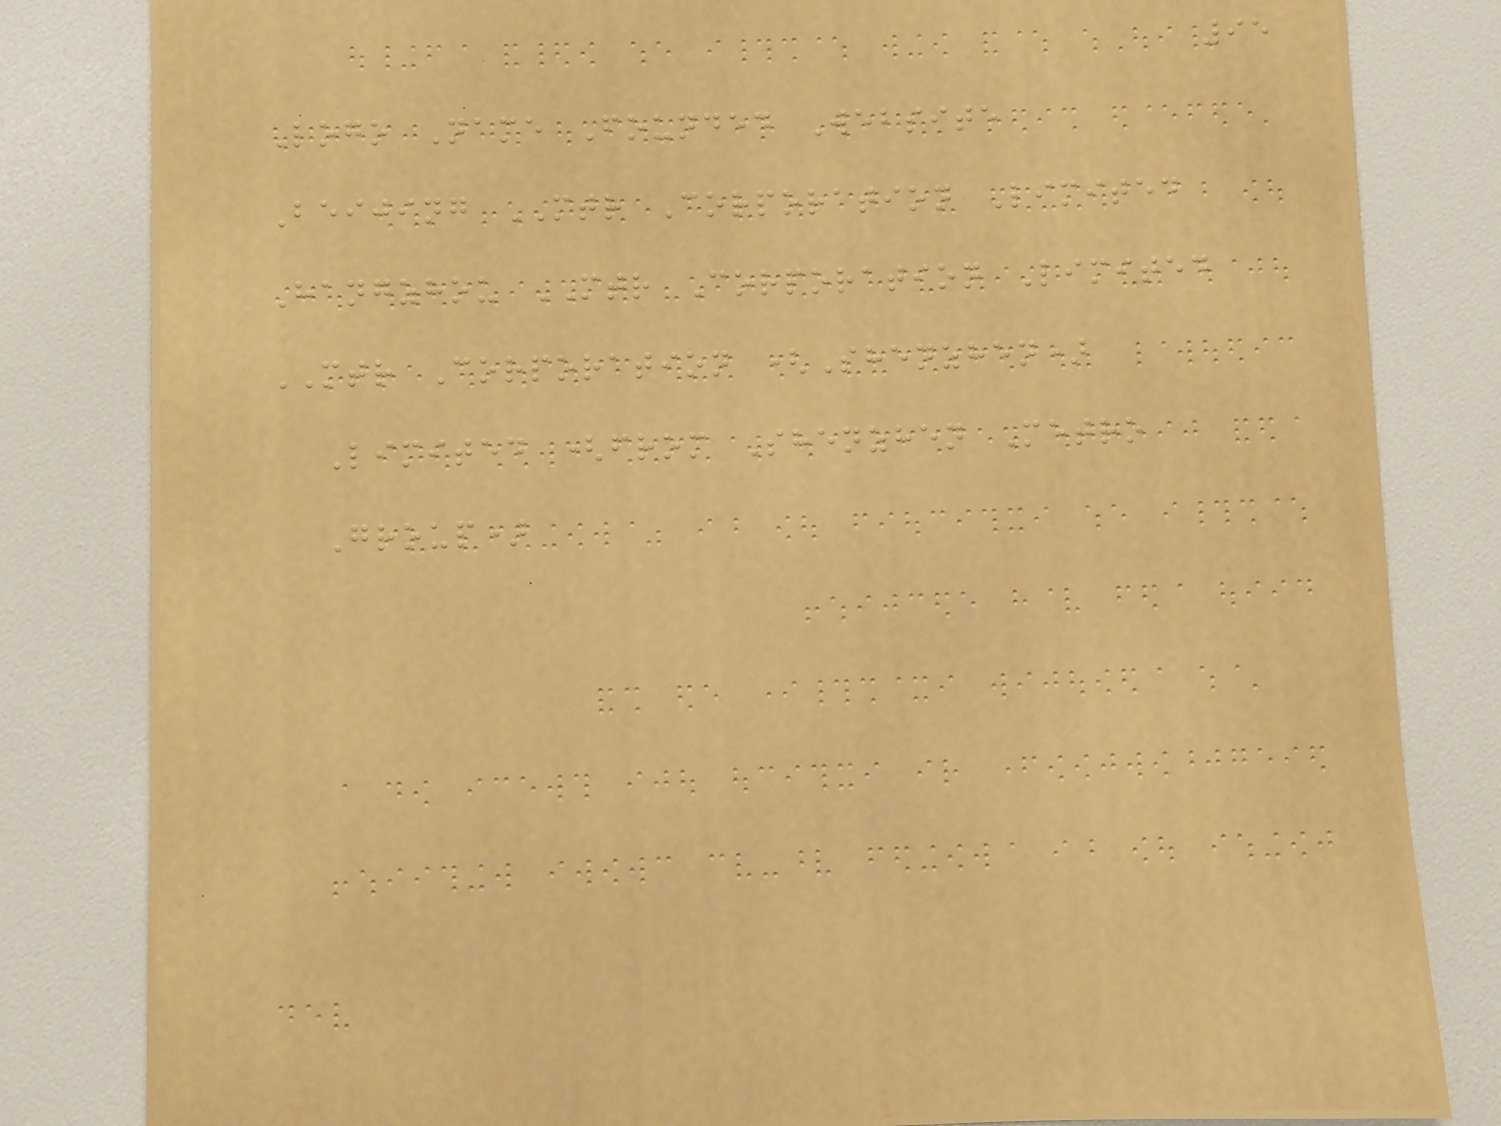95
Logo Name Founded Website
Beijing MTR Corporation Limited
Hangzhou MTR Corporation Limited
MTR Corporation (Shenzhen)
Limited (from Shenzhen Metro
Group)
